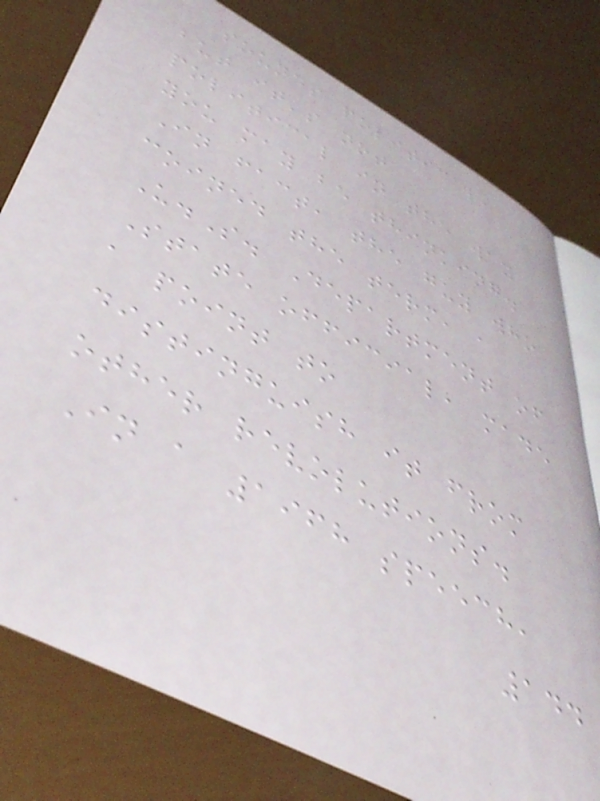sounds political,
but it's not
political in the way
you may be thinking.
In fact, the guy who
coined the term, a
U.S. Department of
State official, made
a point to
distinguish it from
other revolutions.
In a 1968 speech,
144
